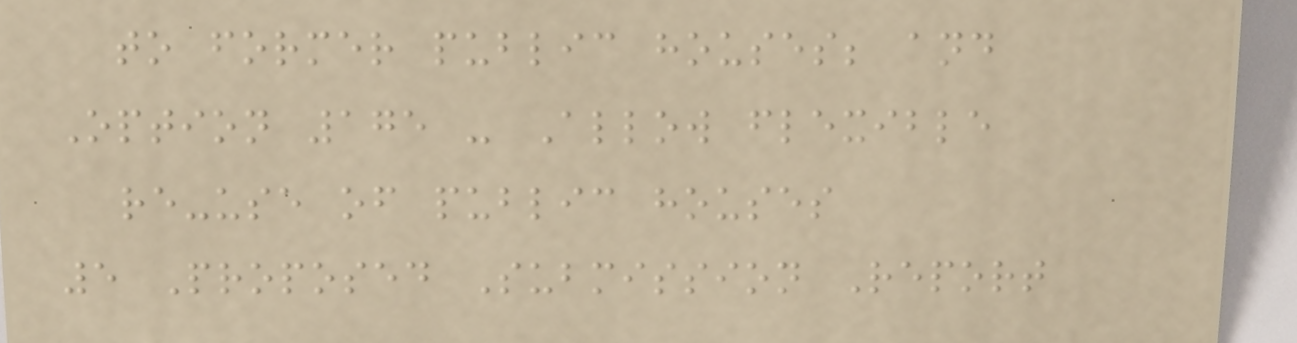to former public houses; and
Option 175 - Allow flexible
re-use of public houses
5 Proposed Submission Report
